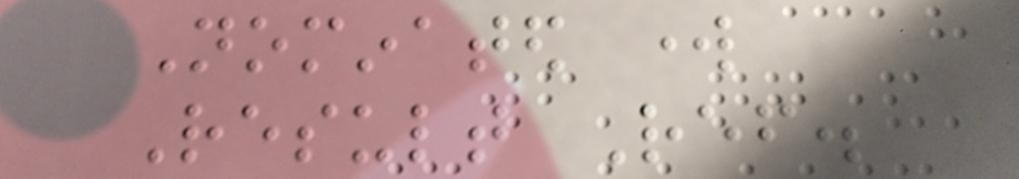Nominated work
Result Ref.
